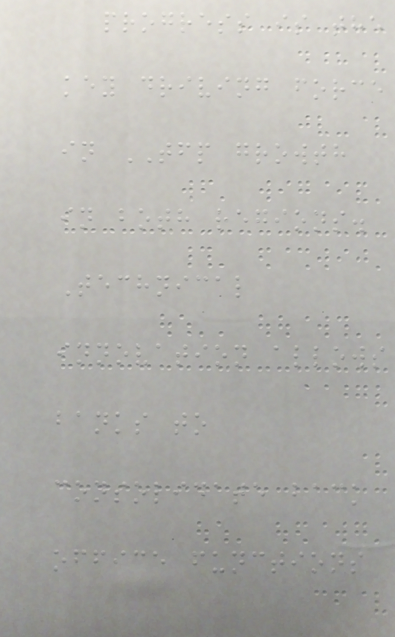progress is the
key driving force
in TFP growth
in both regions.
Technical
innovation allows
banks to
consolidate back
office functions
